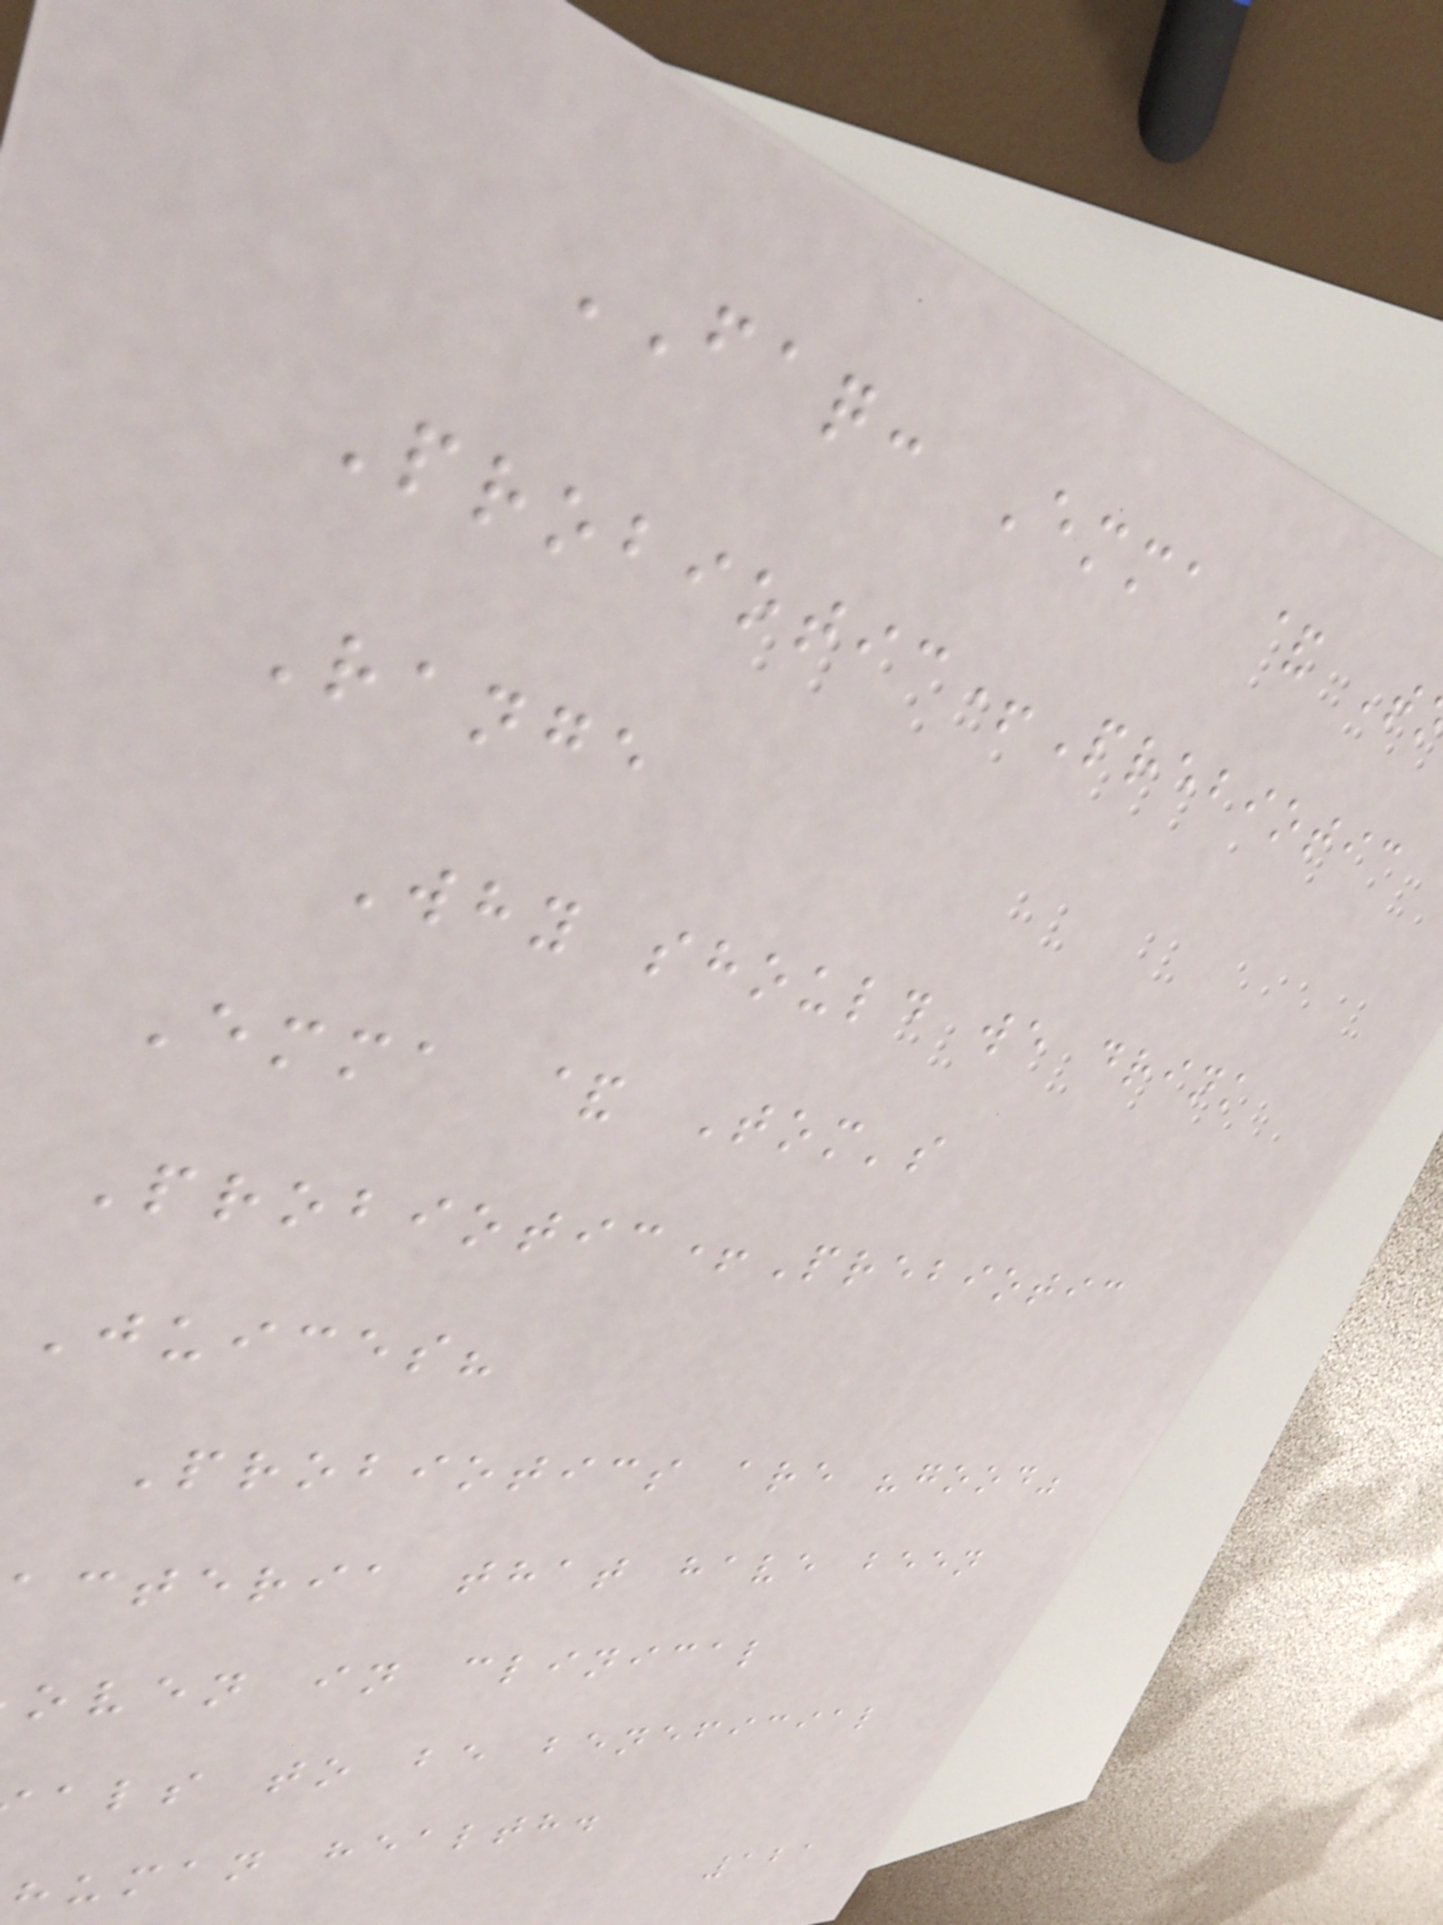FAQ: Emma & T
Probiotic+Prebiotic
Range
Why should we drink
Emma & Tom's
Probiotic+Prebiotic
Juices?
Probiotics are "good"
acteria that have been
oven in clinical
als to be beneficial
human health.
121
